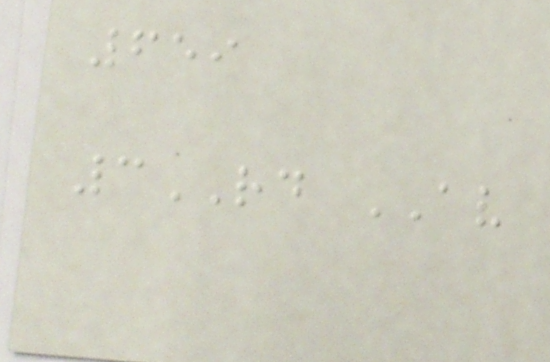659
3RD AV
